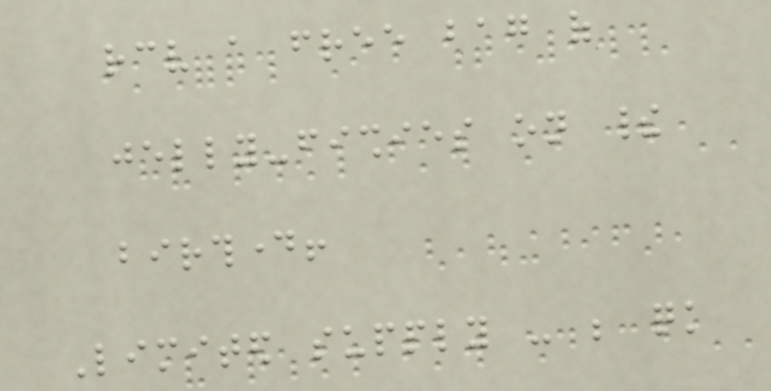receive a free bag of
jelly-fishies on their
birthday!
Limited supply - be quick
